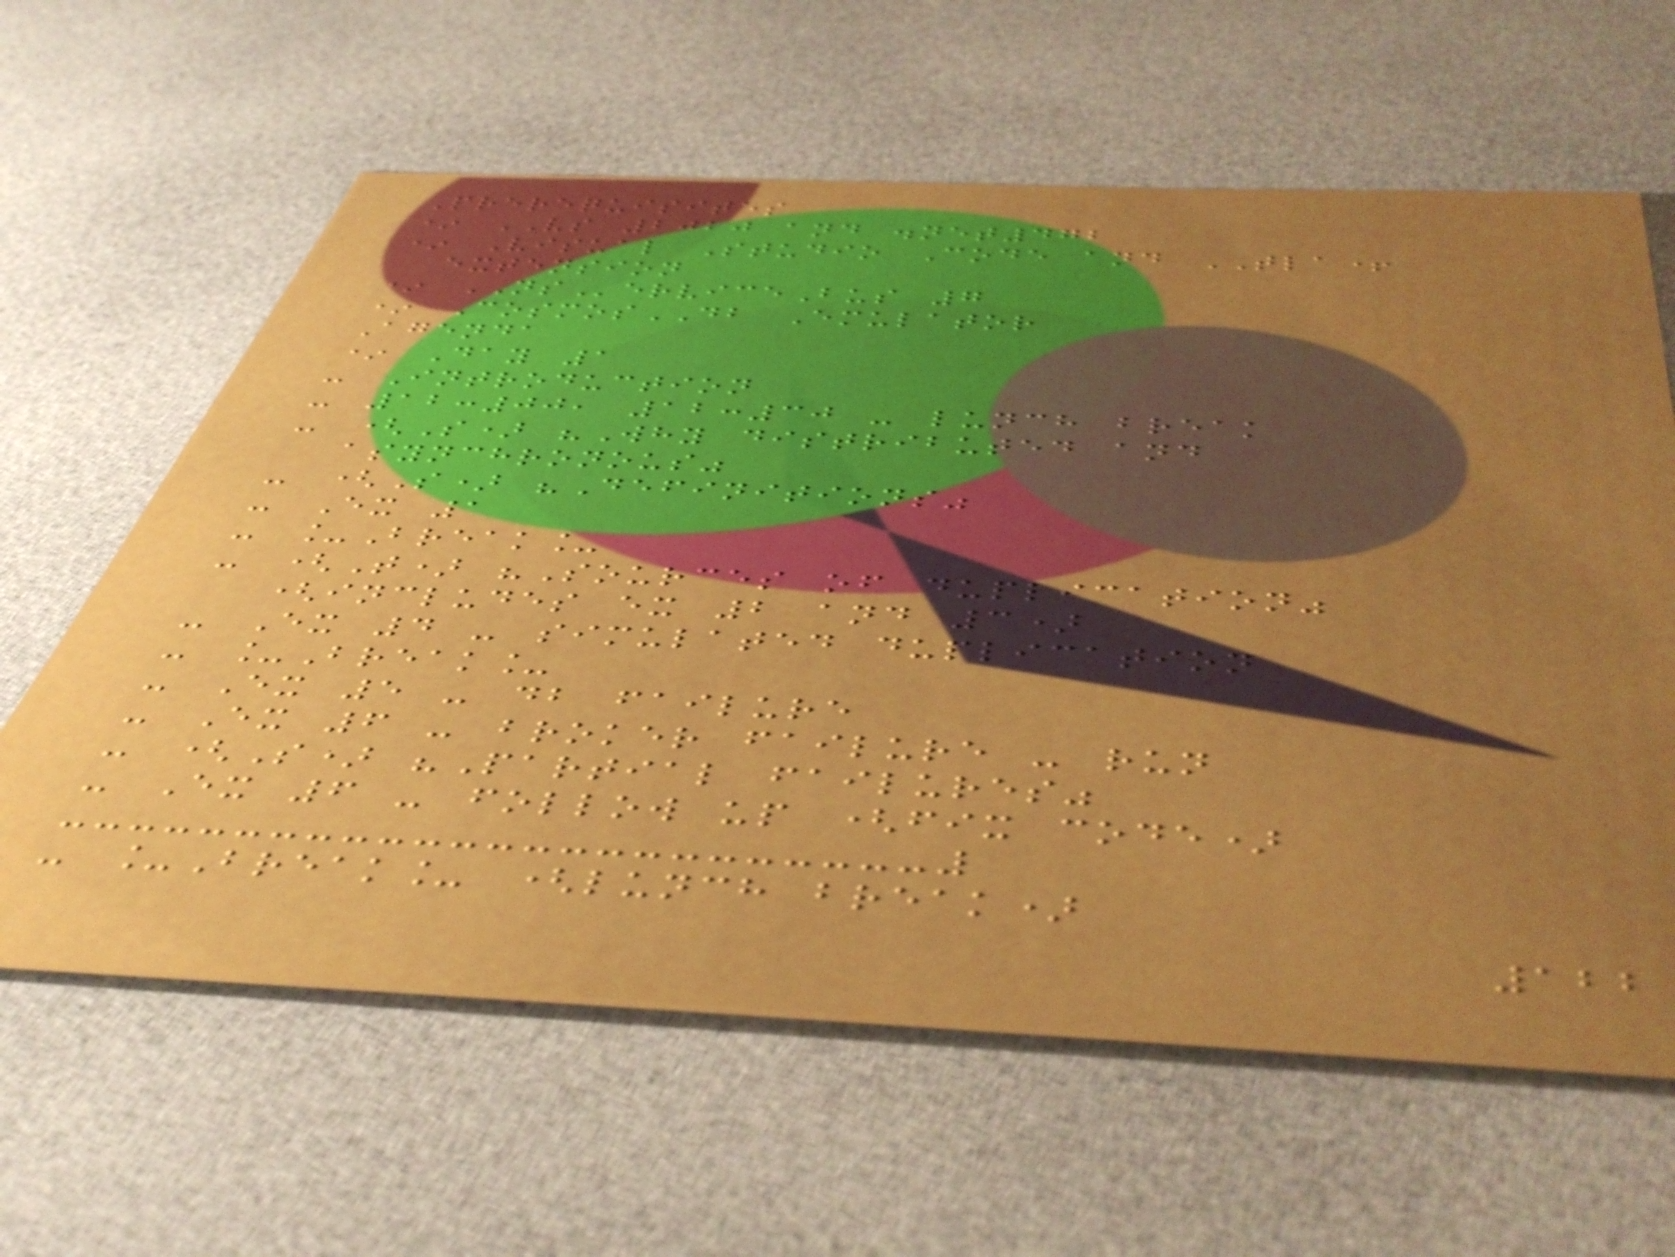Prerequisites
* VS 2020 and .net472
* Visual Studio Code and TLA+
extension
* NServiceBus 7
* CosmosDB Emulator
Agenda
* Day 1
- Introduction
- 12:00, 12:30 - lunch break
- (S) "Why distributed and
asynchronous"
- (S) "Definitions"
- Ex 1
- _Break_
- (T) "Sources of duplication"
(includes ex 2 and 3)
- Ex 4 - simulated duplication
- _Break_
- Ex 5 - db failure
- Ex 6 - broker failure - run
- (S) "Partial failures"
- Ex 6 - follow up (fix code)
- _Break_ (lunch break)
122
